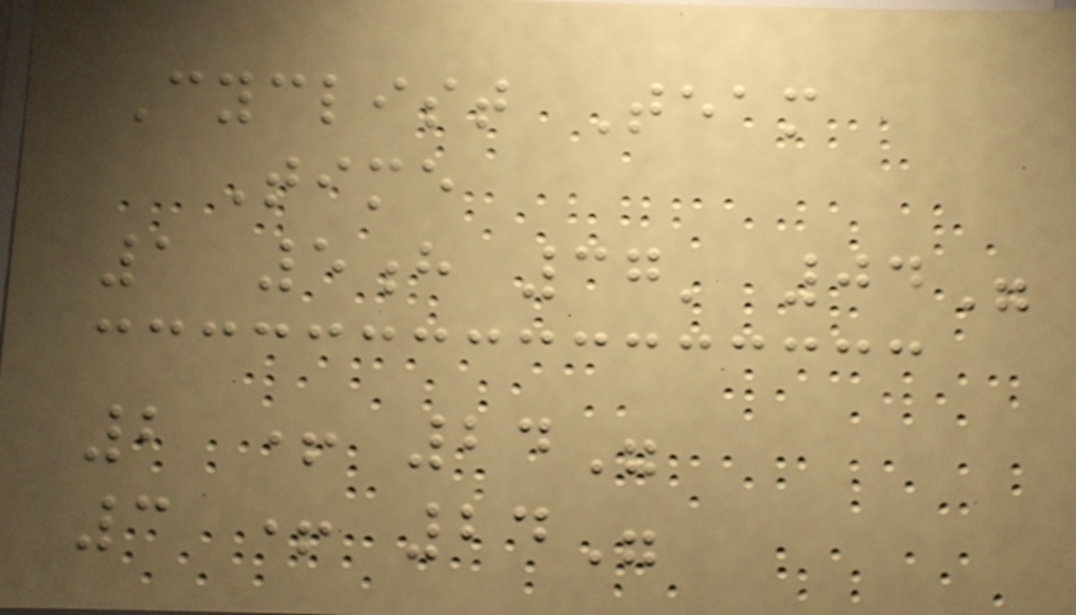Cyclist Team
Time
1 5h 37' 04"
2 + 24"
3 + 24"
